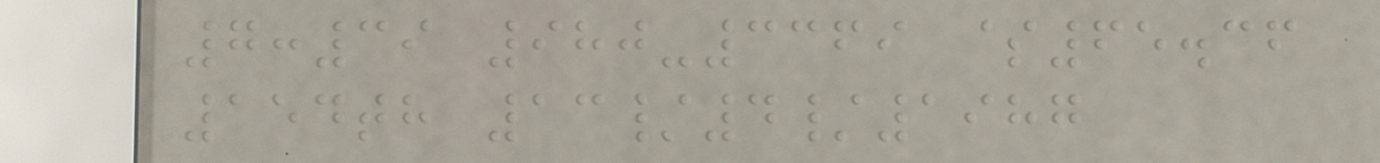7:39 980-3369 $65.36
154th 13/4/1987
